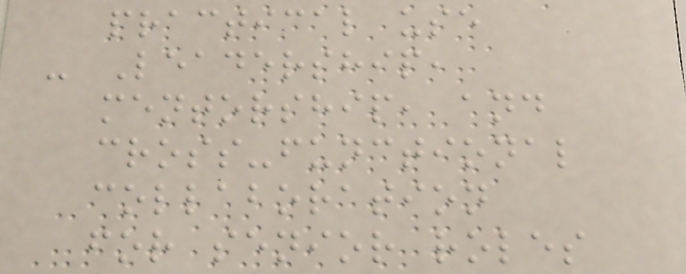practical use
- Leadership,
mentorship, and
cross-functional
collaboration
for senior roles
